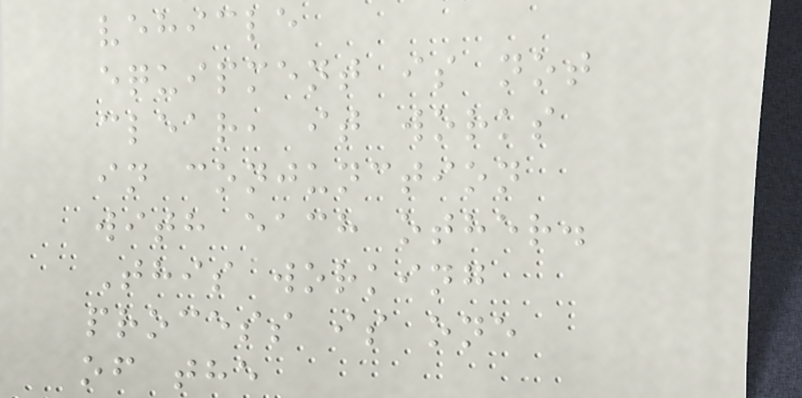vehicle
equipment is not
clear, it works
in conjunction
with each other.
This working
process is one
of the
